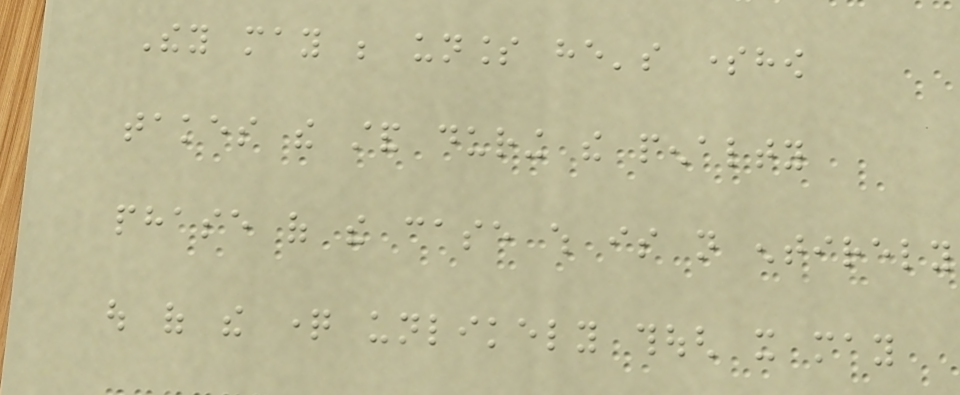They may be unless he's somehow
takes the stand during the penalty
phase of the case which is not entirely
out of the question unlikely though it may
